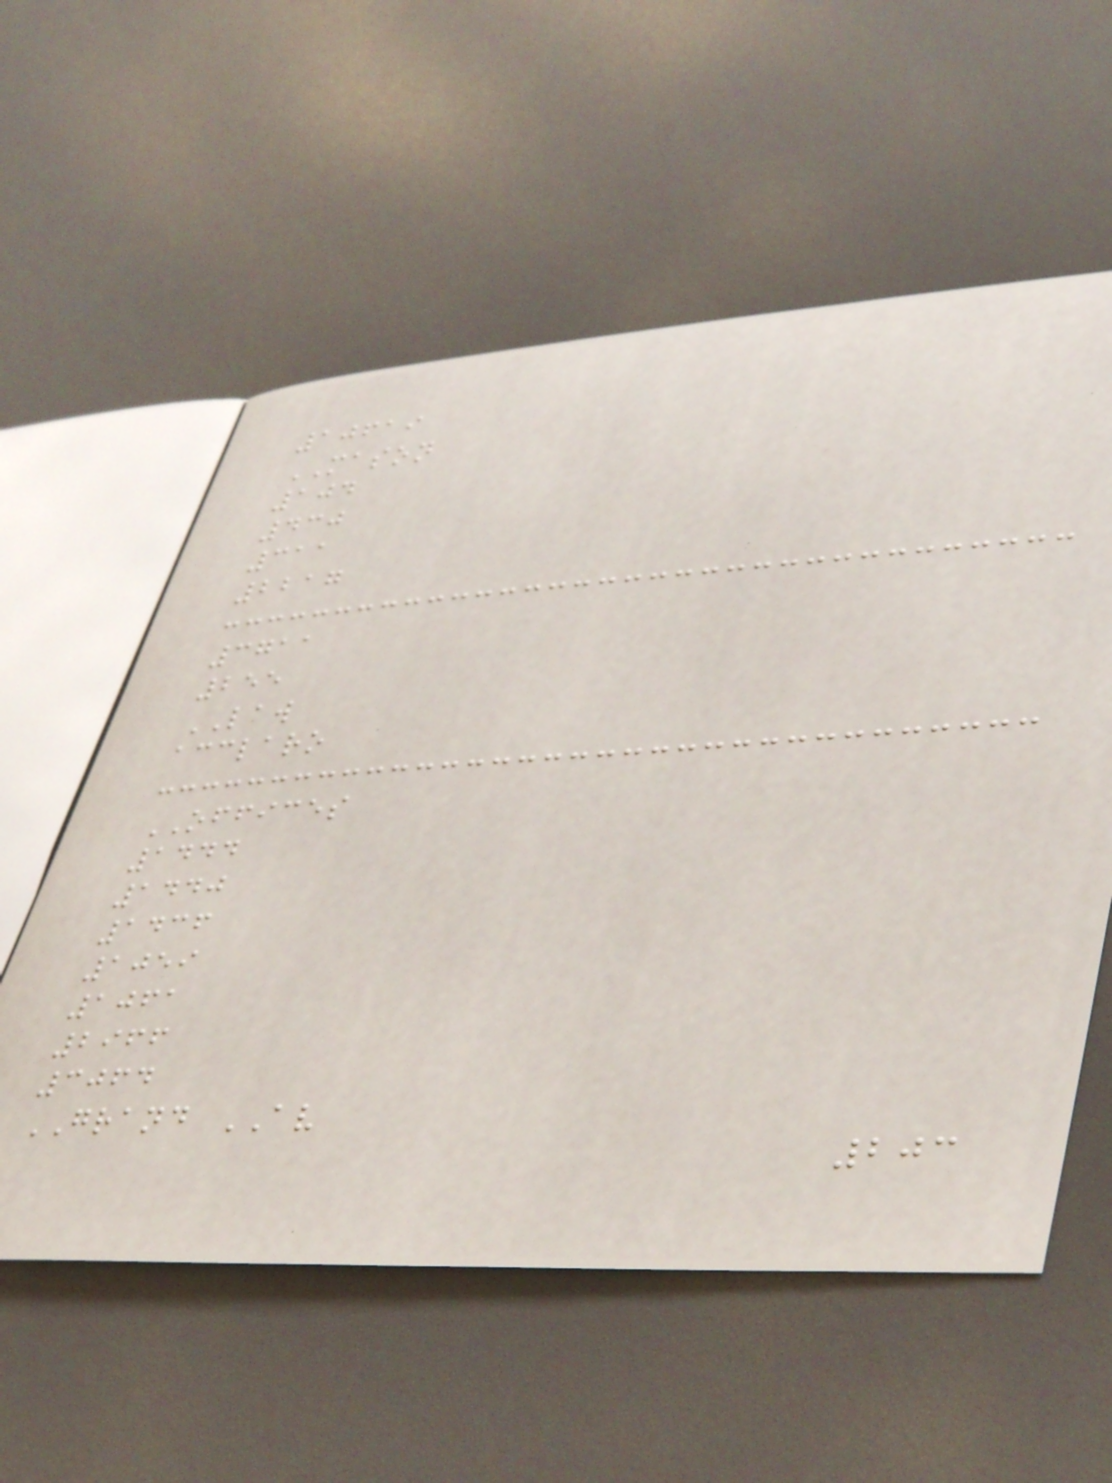10619
MASON
104
430
311
2217
3711
255
LAW
acclaro
OFFICES
1444
1440
1436
1059
1061
2966
3064
GRAND AV
203
